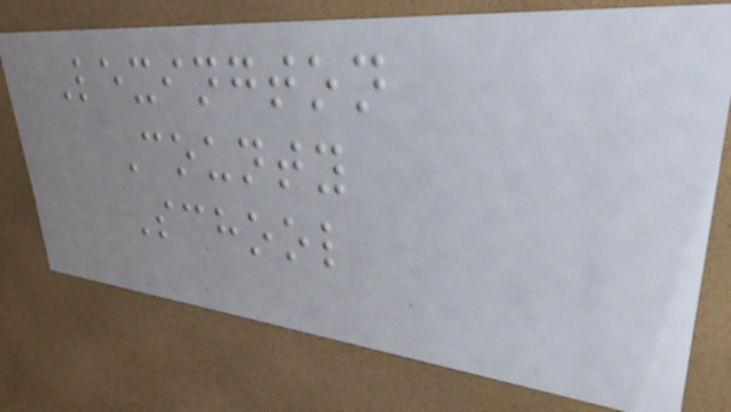Lexington
County
School
